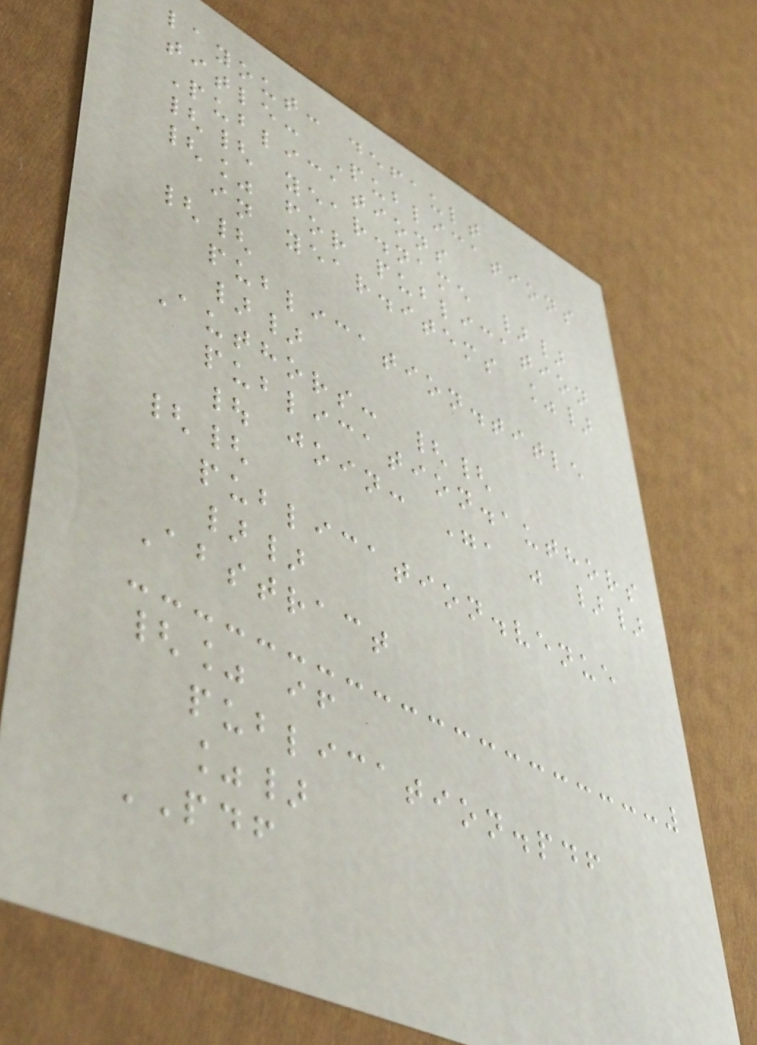layout: default
title: Publications
Publications
{{ year.name }}
{% for publication
in year.items %}
{{
publication.title
}}
Authors: {{
publication.authors
| join: ", " }}
{{
publication.venue
}}
Abstract
{% if
publication.pdf
%}
PDF
